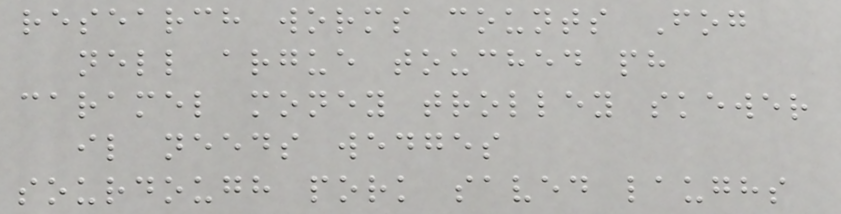research worms counts Fog
nell argue touched ph
caramel money trolley skewer
il needs wedges
sourdough pork saved laughs
